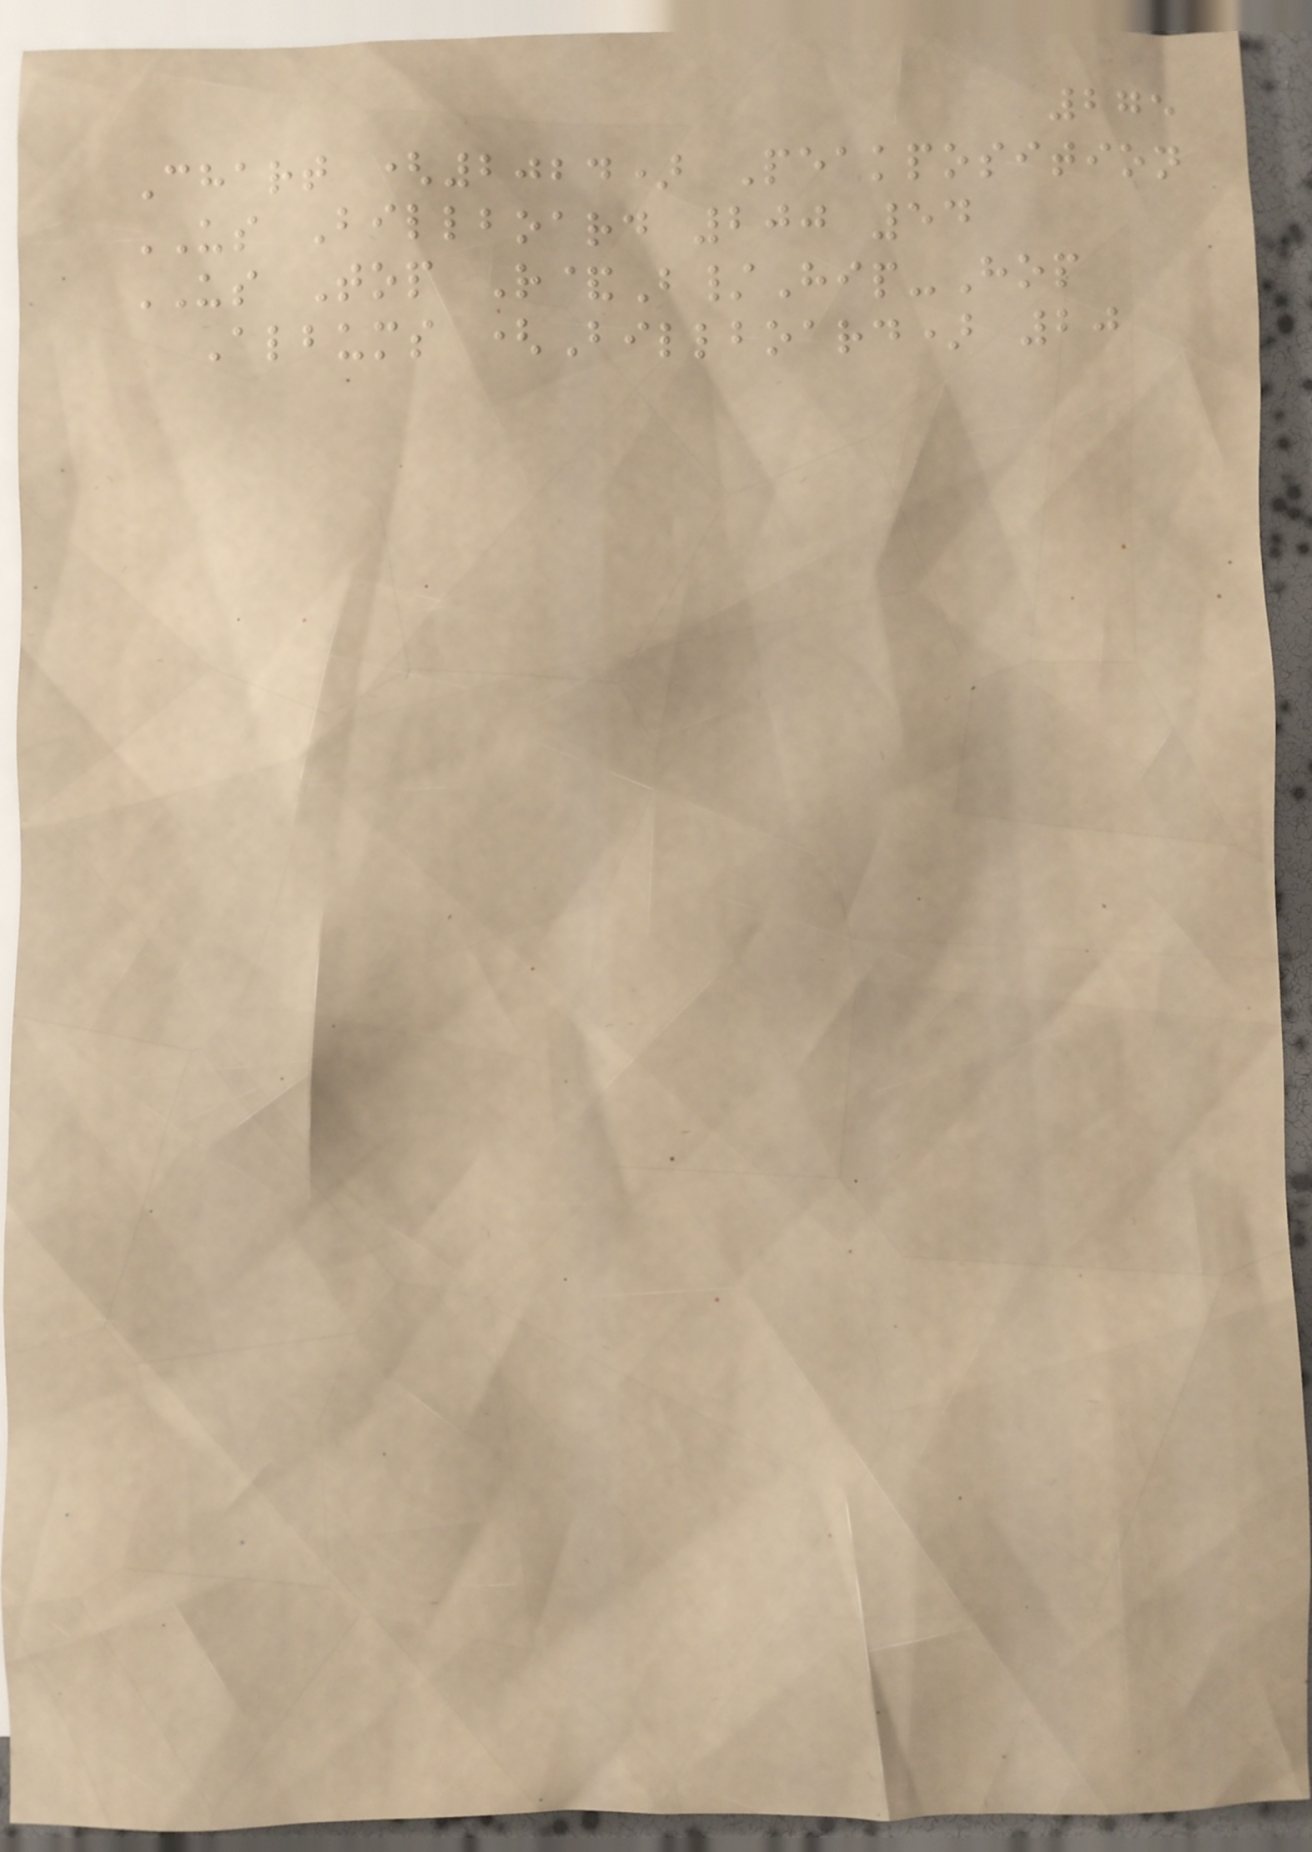275
Chart (2024) Peakposition
US Billboard 200 54
US Top R&B/Hip-Hop
Albums (Billboard) 20
